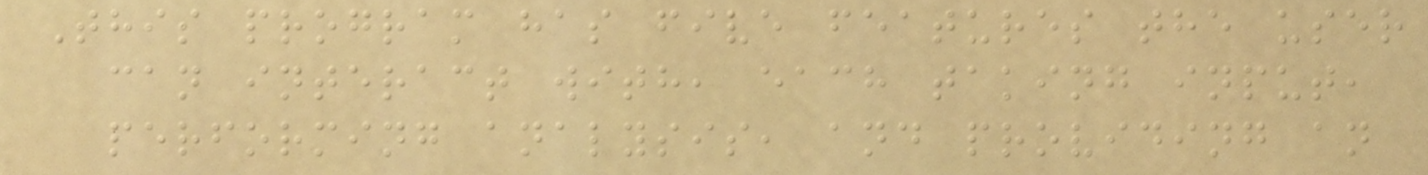This program has five features the user
can interact with, each taking input,
performing analysis, and providing an
